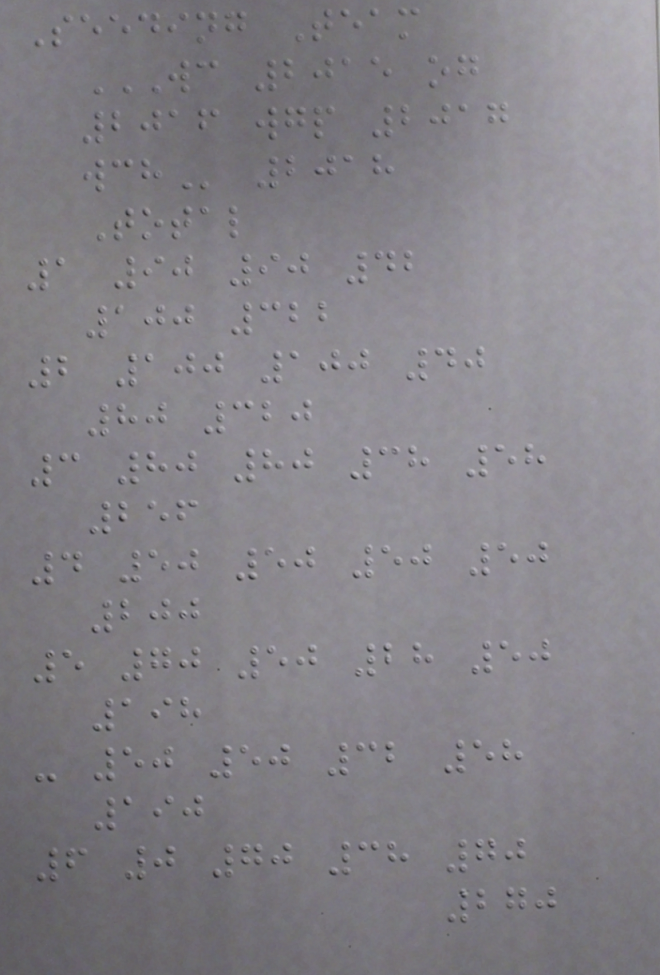Seeding Team
WC 2015 OG
2016 WGP 2017
WCH 2018
Total
1 90 90 42
100 322
2 100 100 40
80 320
3 80 80 38 58
256
4 50 50 50 50
200
5 70 50 28 50
198
- 50 50 32 58
190
6 0 70 38 70
270
